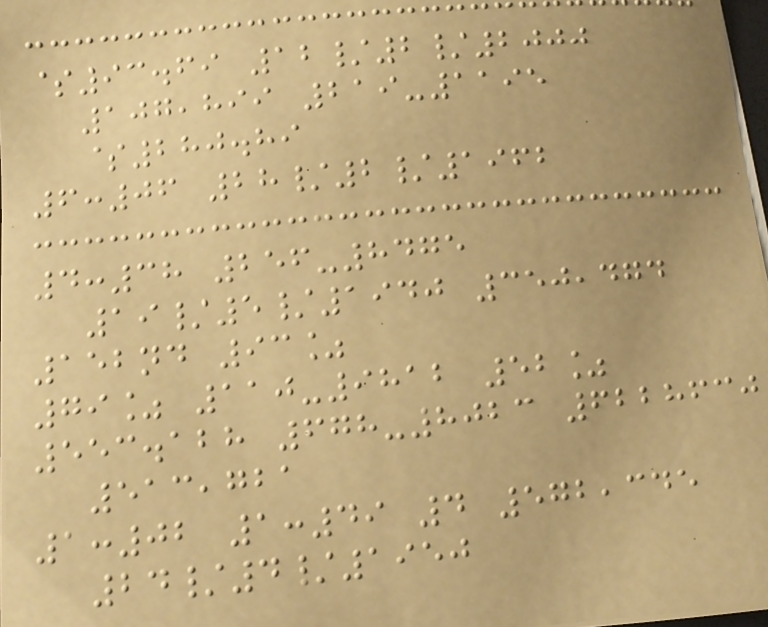$93.69 12/2/2000
107,899 219-1195
$280.89
6:06 28/2/1962
4:38 256-8475
19/5/1940 350,474
152nd 93%
79% 110-9812 52%
553.128 678-8023 6228630
513,721
1:02 1:49 4 572,345
24/4/1950
